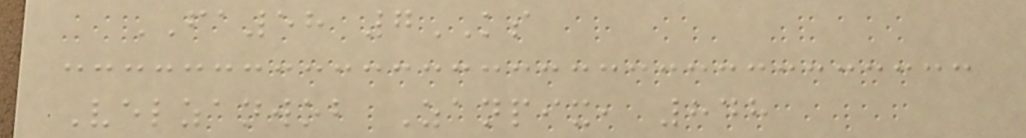FA58 7KS
Velzanwob Zanpix, 848
